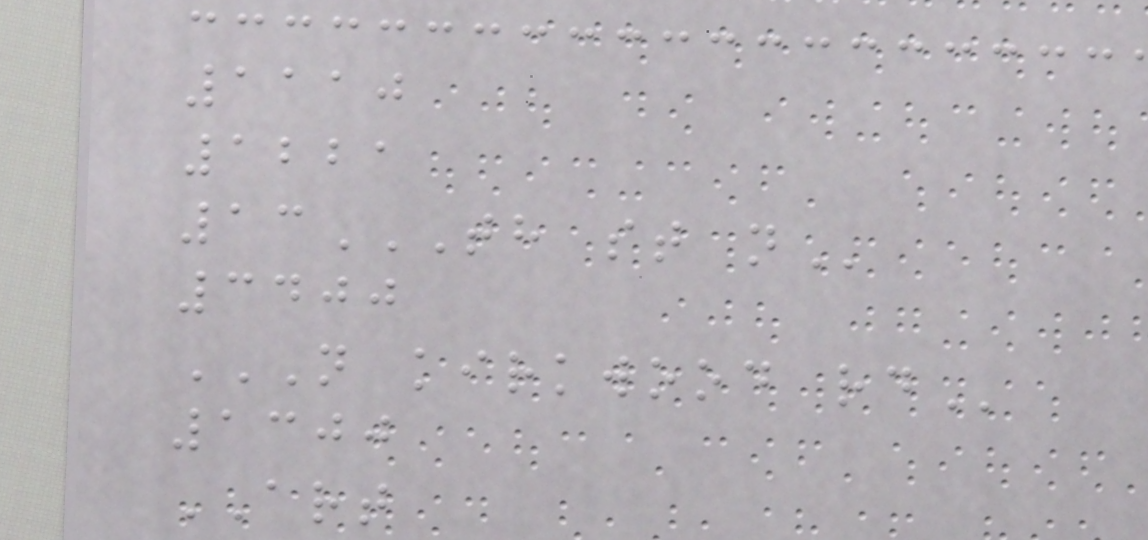1110
1221
13TH ST N
3400
N KIRKWOOD RD
1300
ART
